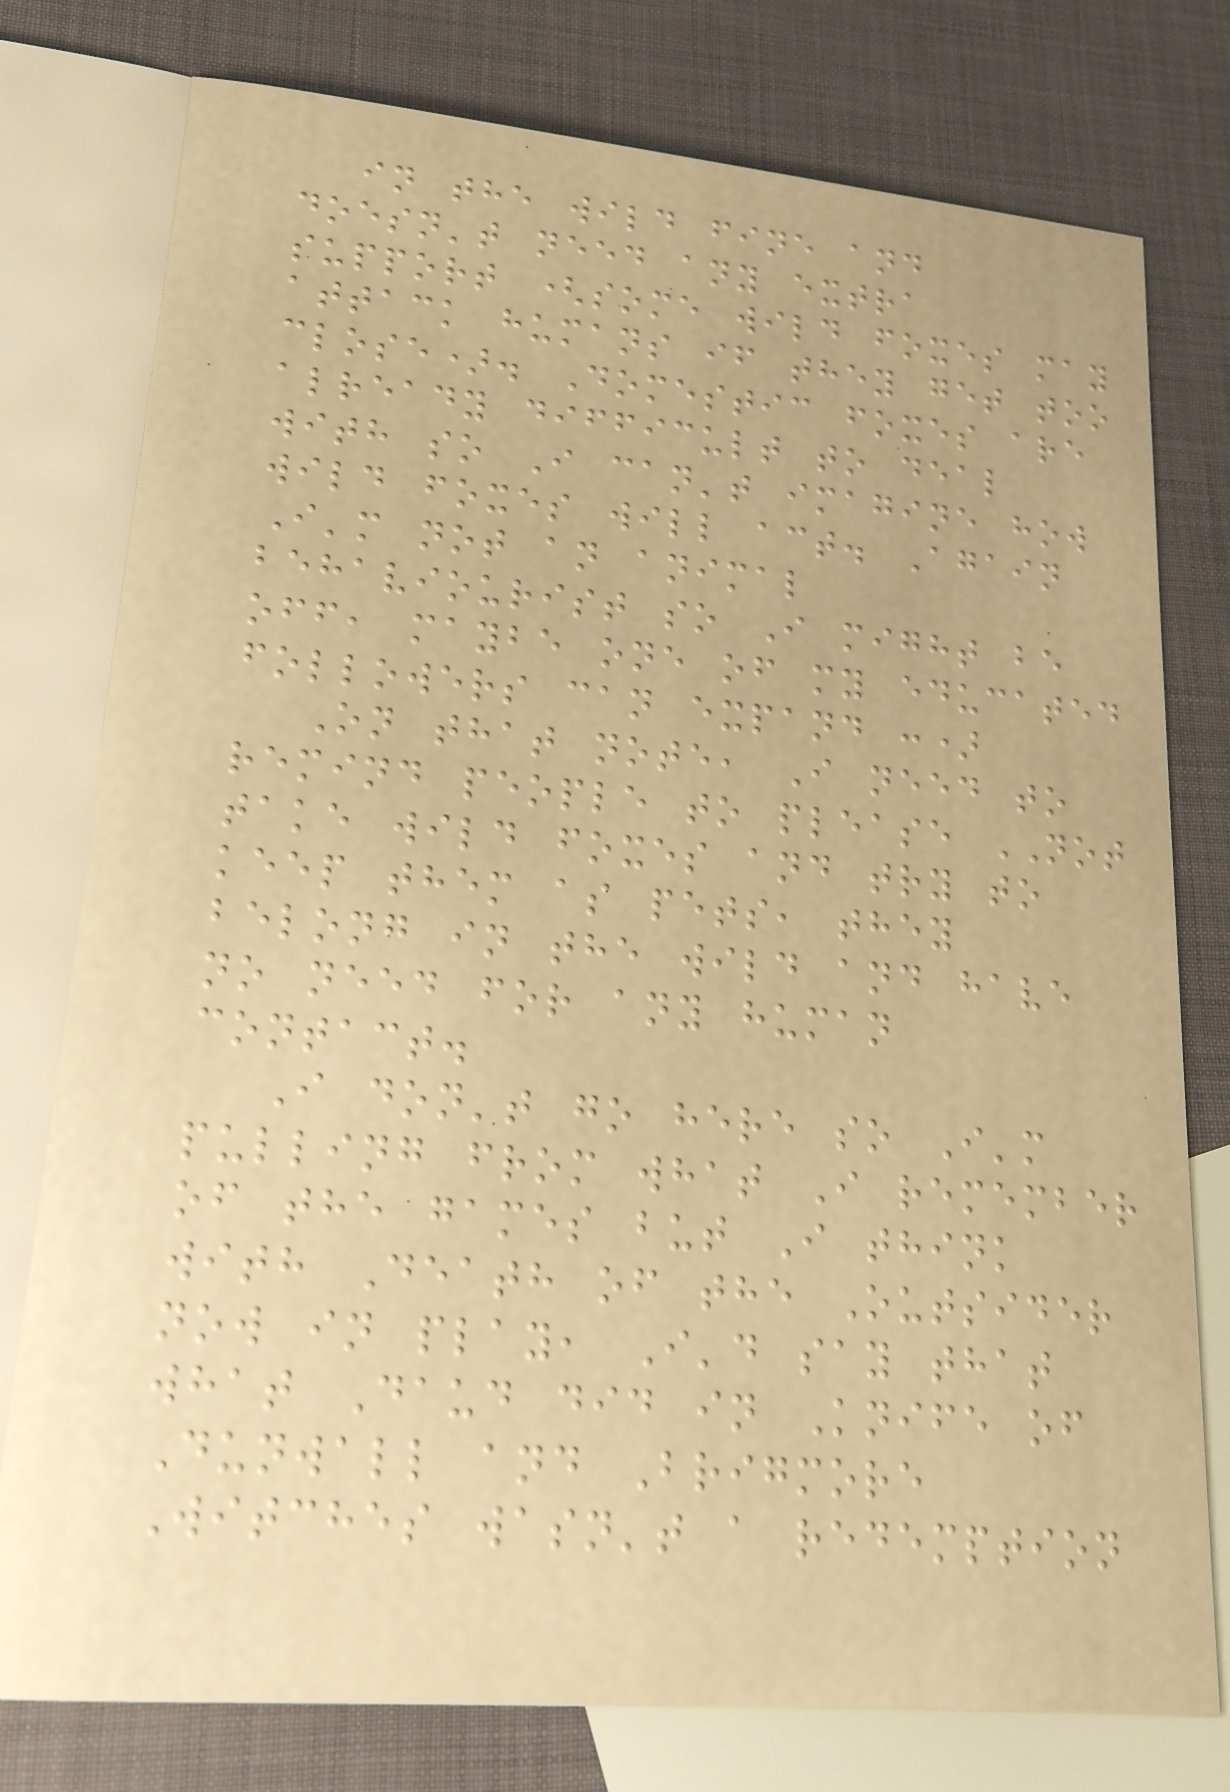in the wild fine and
doesn't need any extra
support (some wild foxes may
attack humans if they get too
close). Domestic foxes are
already difficult to deal
with so I can't imagine how
wild foxes will act. Again
I'm not an animal
behaviourist so I might be
off, maybe one of my educated
followers can expand :)
On that note, I need to
remind people to please NOT
take wild foxes and try to
keep them as pets, they
belong in the wild and have
no need for any human
contact.
I don't go here so I'm
pulling from what I remember
of the games but I think
with Death of the Outsider
now in play, I'd say that
what Daud did in Knife of
Dunwall and Brigmore
Witches wasn't a redemption
